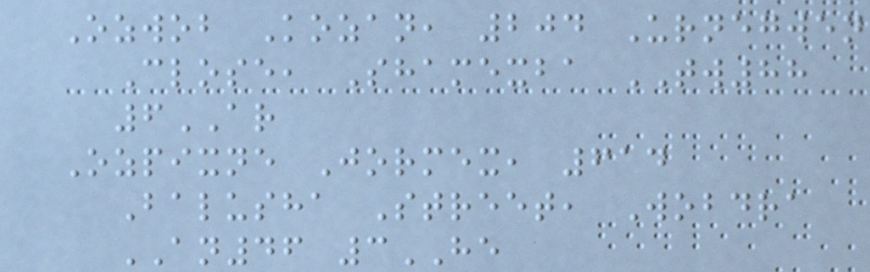Ozwob Kozan, 204 Urnegwen
Close, Shamexba TW88
6AR
Ozpixne Jormex, 614
Balusha Street, Wobdra
AN46 3HE
